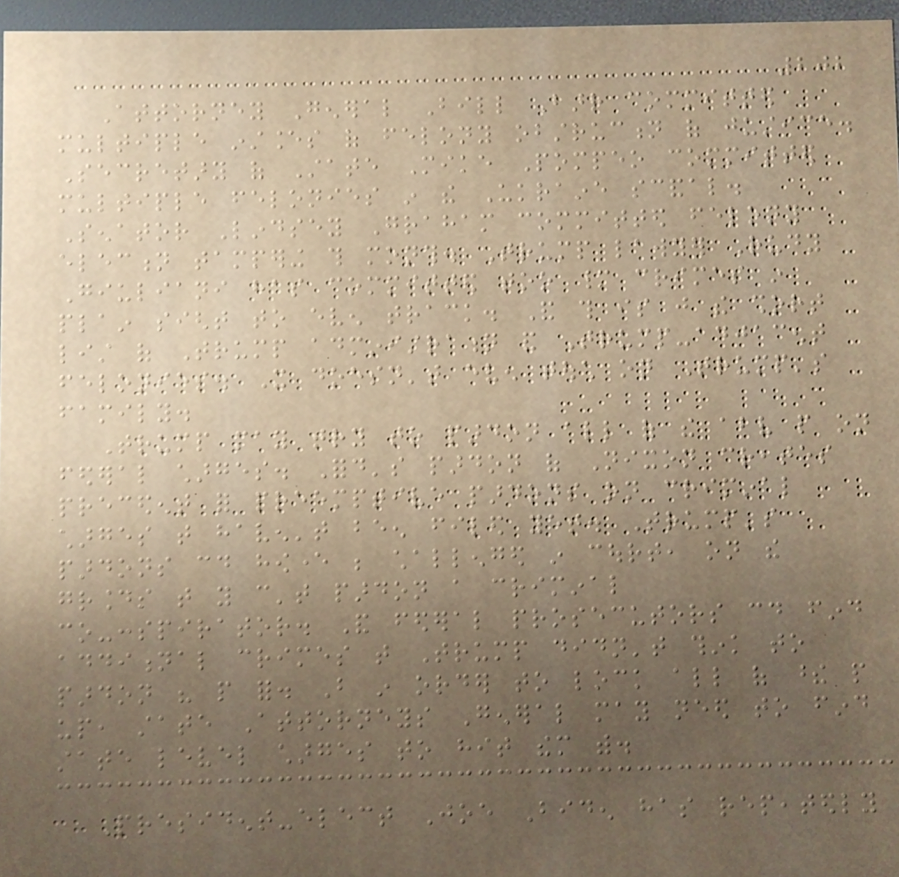202
Attorney General Bill Barr committed
multiple instances of felony obstruction of justice.
Secretary of State Mike Pompeo committed
multiple felonies in the Ukraine scandal.
Senator Lindsey Graham committed felony
election tampering this month. Trump lawyer Rudy
Giuliani has committed too many crimes in
plain sight to even track. And this is just the short
list of Trump administration and Trump-adjacent
felonies. It doesn't even touch on Trump's
family.
Trump may try to pardon all of the above people on
federal charges. Ford's pardon of Nixon creates
precedent for preemptive pardons on criminal
charges that haven't been filed yet. Trump's
pardons could however be challenged in court, on the
grounds that you can't pardon a criminal
co-conspirator. And federal prosecutors could find
additional crimes that Trump didn't think to
pardon his people for. But in order to lock all of these people
up, state Attorneys General may need to find
state level charges to hit them with.
President-elect Joe Biden has repeatedly
